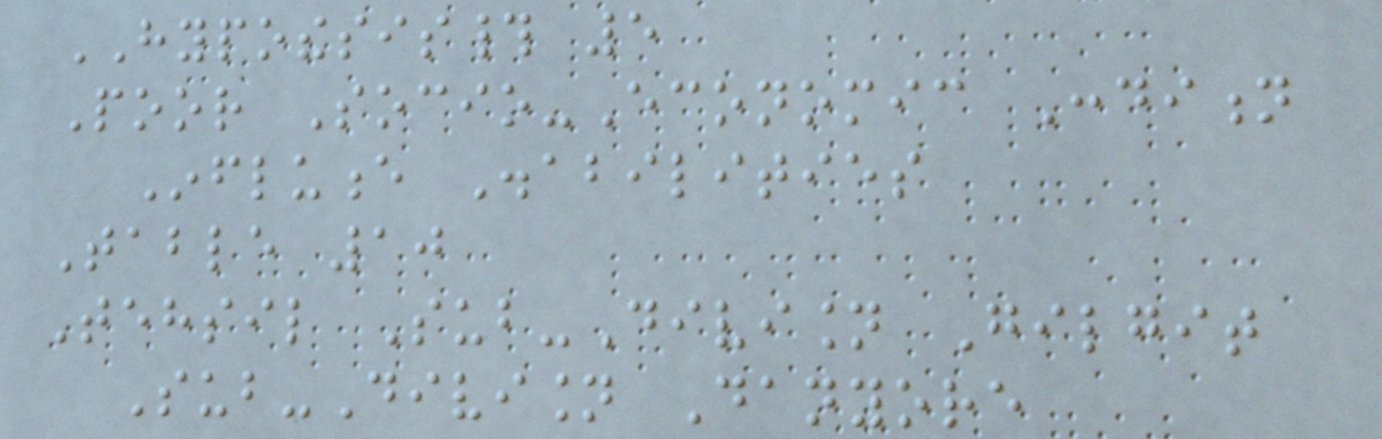HYPOTHESIS# 5
Poor Socio-Economic Condition
Influence Disabilities
Table 10
Tehsil Sub-Division Gilgit
Sub-Division Danyore
